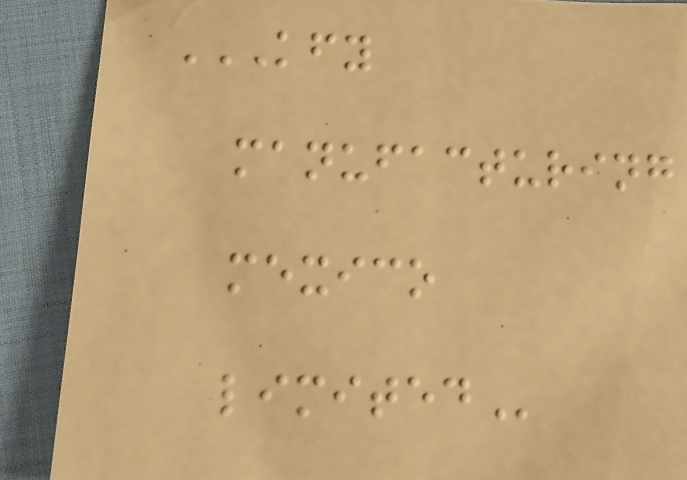KFY
MANUFACTURING
MEXICO
LIMITED
